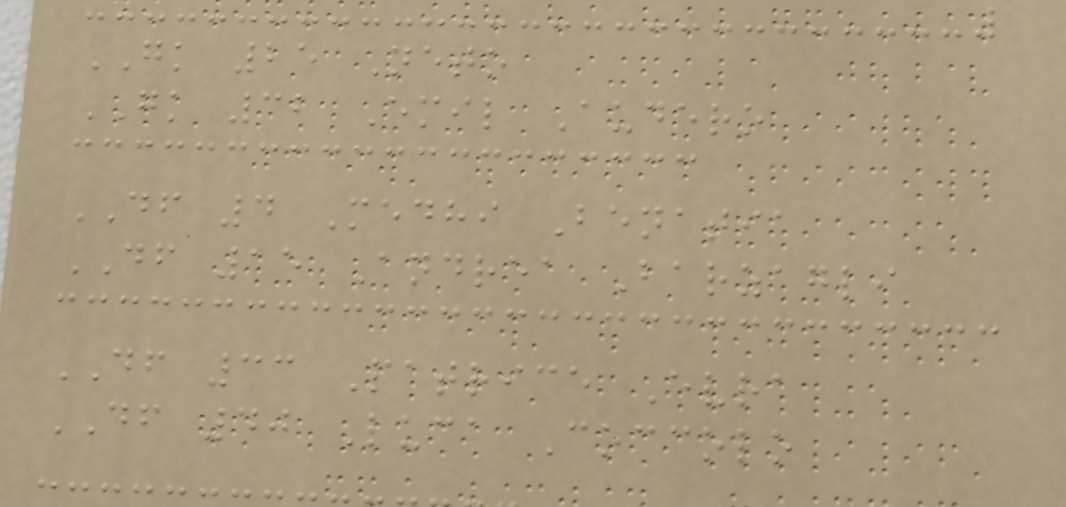GK 25 Neto
GK 32 Emil Audero
DF 4 Medhi Benatia
DF 15 Andrea Barzagli
DF 33 Patrice Evra
DF 40 Luca Coccolo
